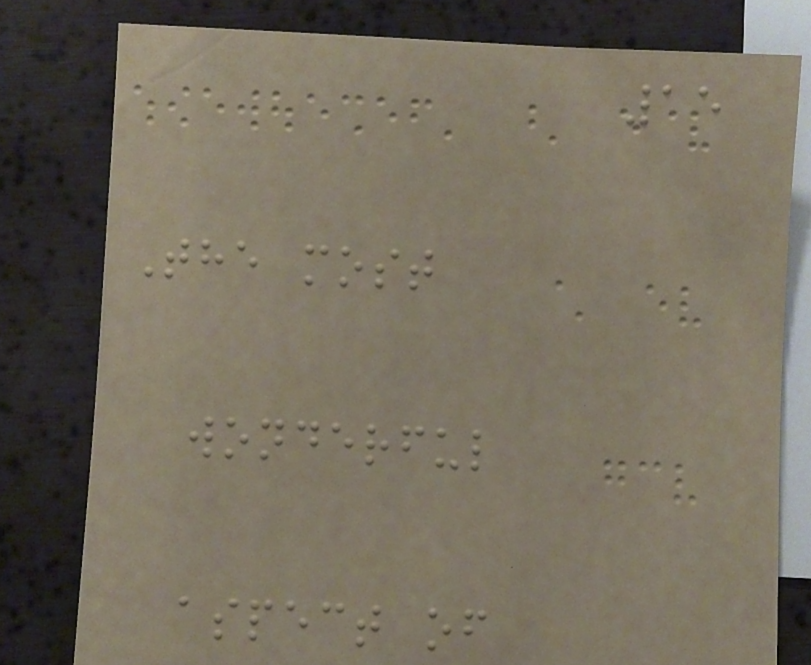15
The most
wonderful
aspect of
